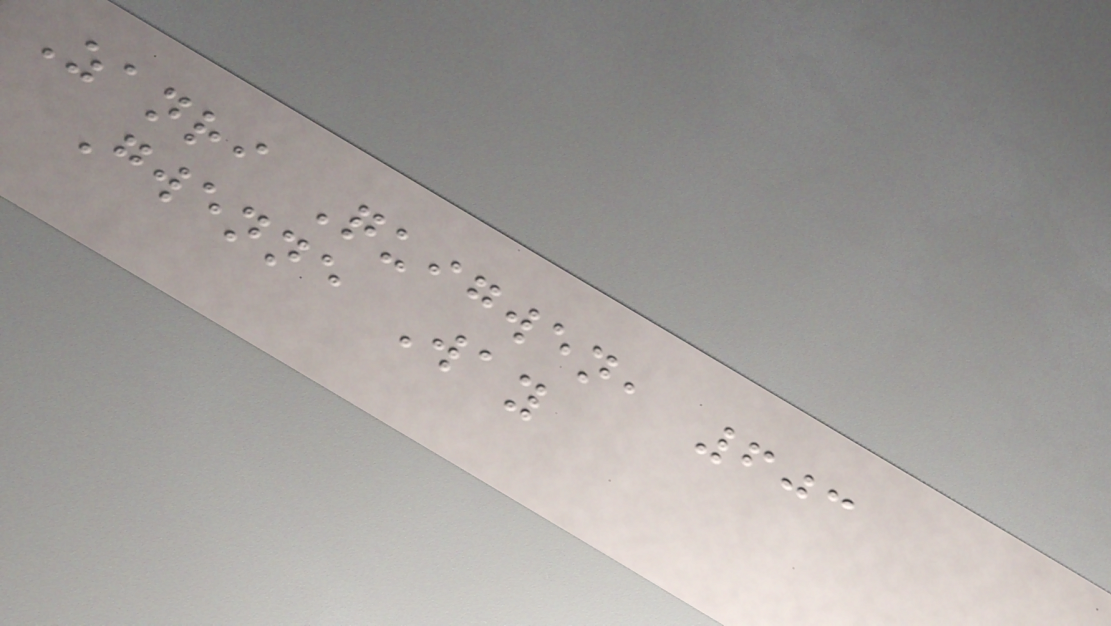Zanri Quigwen, 603
Gwenne Way
